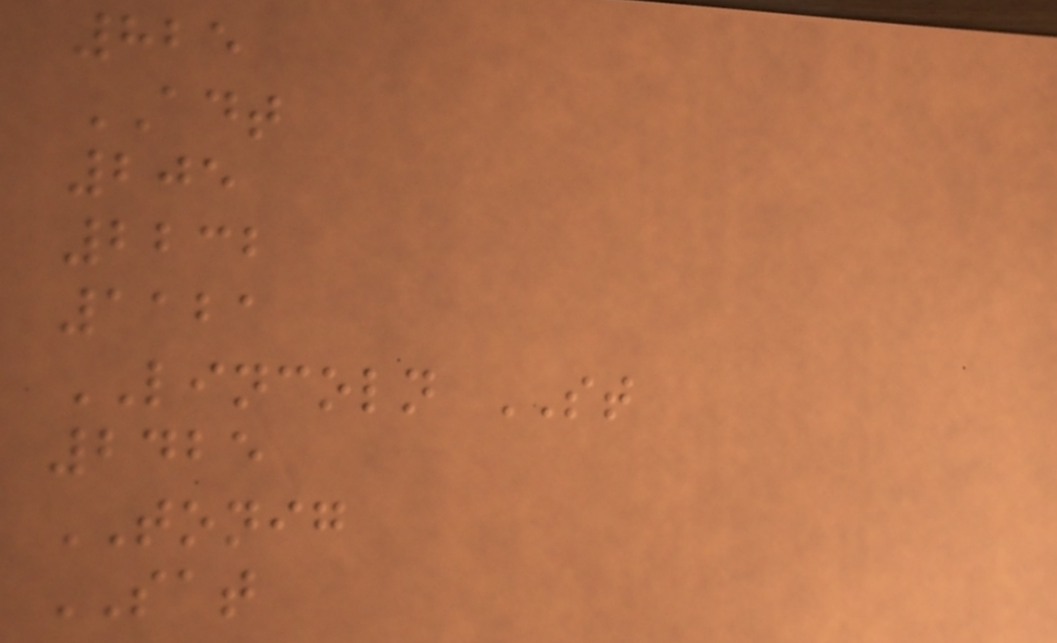825
ADT
205
2232
1121
LINCOLN ST
2425
TONIG
SAT
